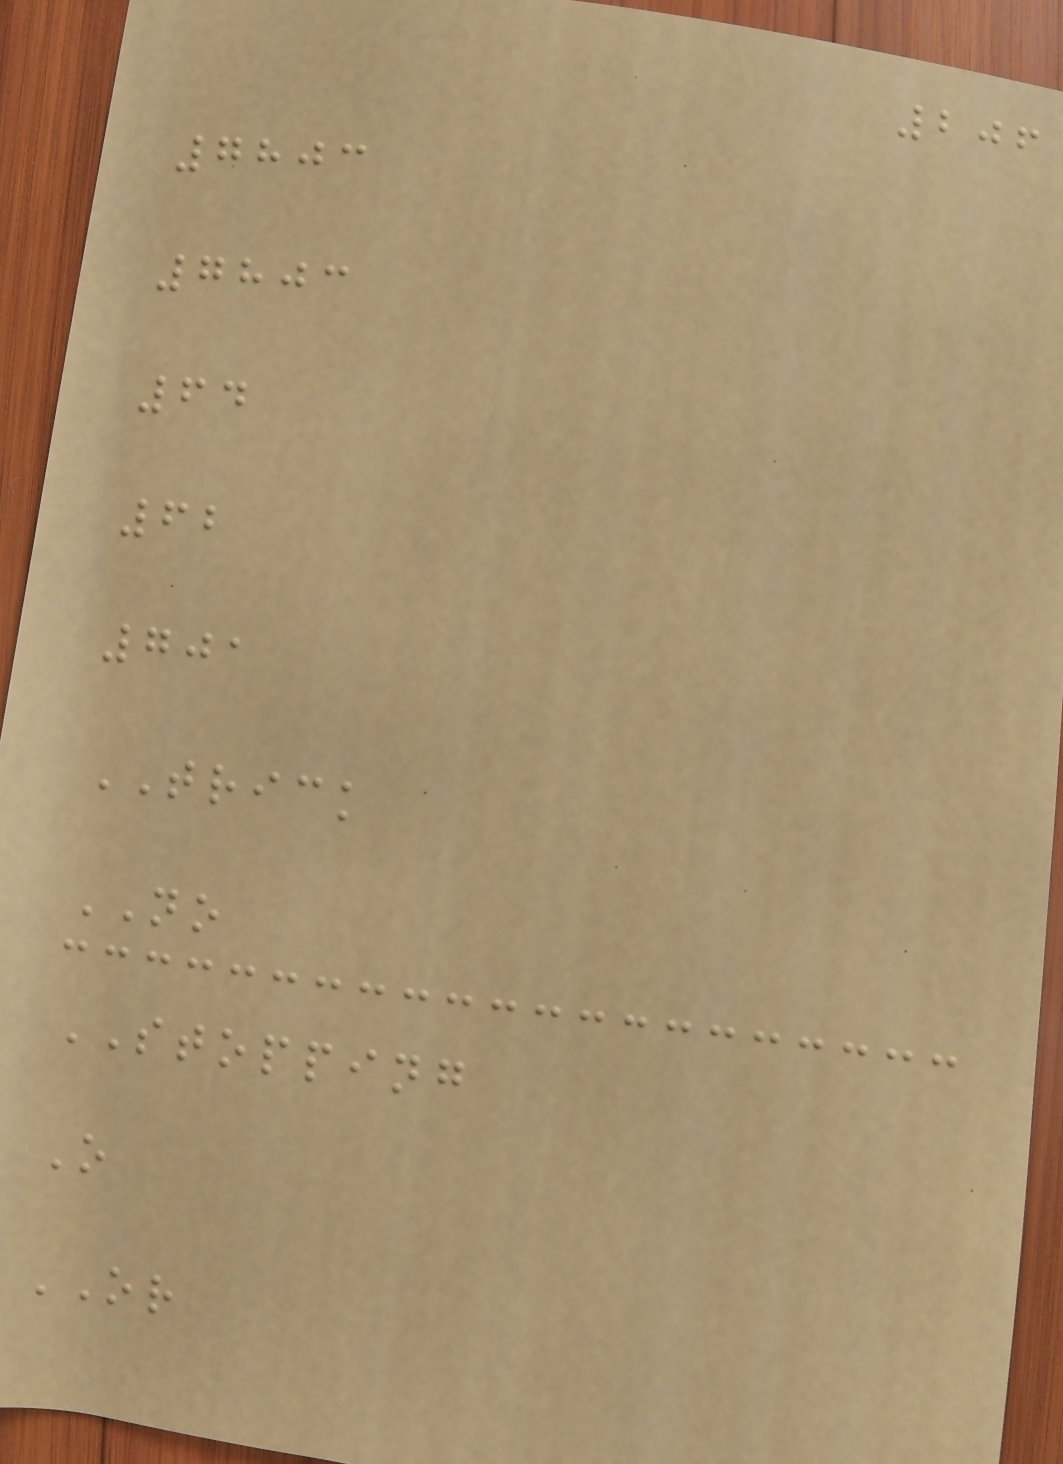206
7803
7803
64
62
701
TRICK
NO
STOPPING
O
OR
